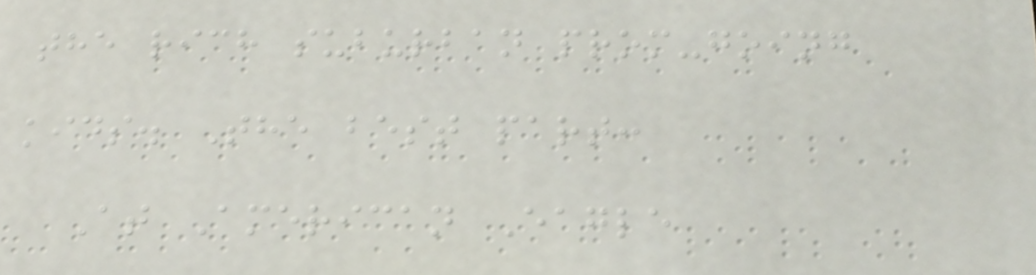the rich suburban prom-going
kids. The best part:
At American Eagle
